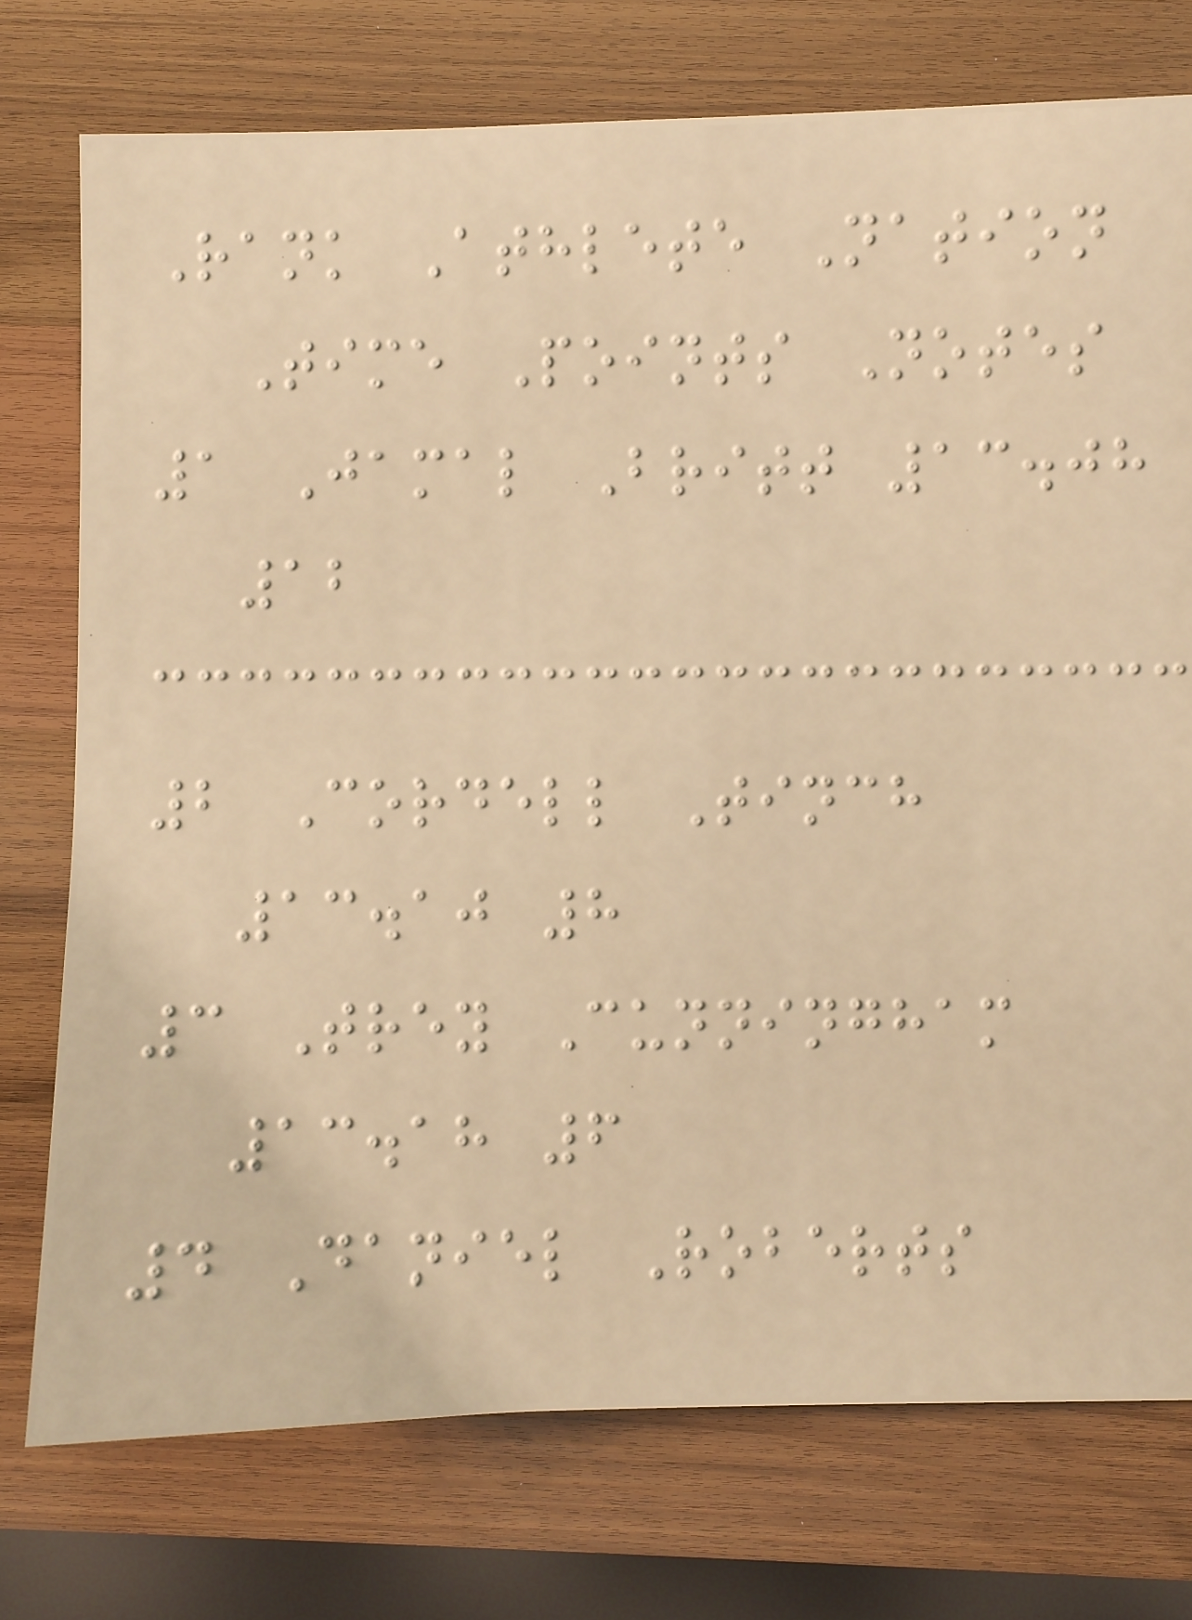Rank Athlete Nation
Time Points Notes
1 Jamal Britt 13.08
12
2 Cordell Tinch
13.10 8
3 Trey Cunningham
13.18 6
4 Daniel Roberts
